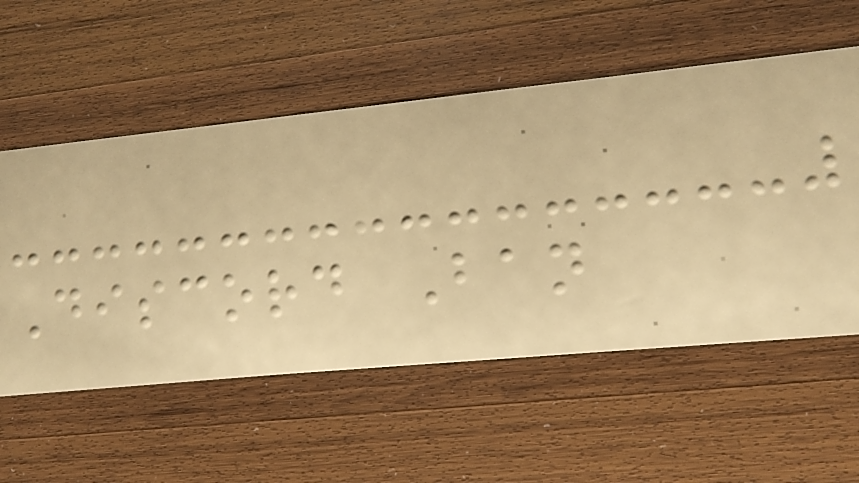Discord Ban
